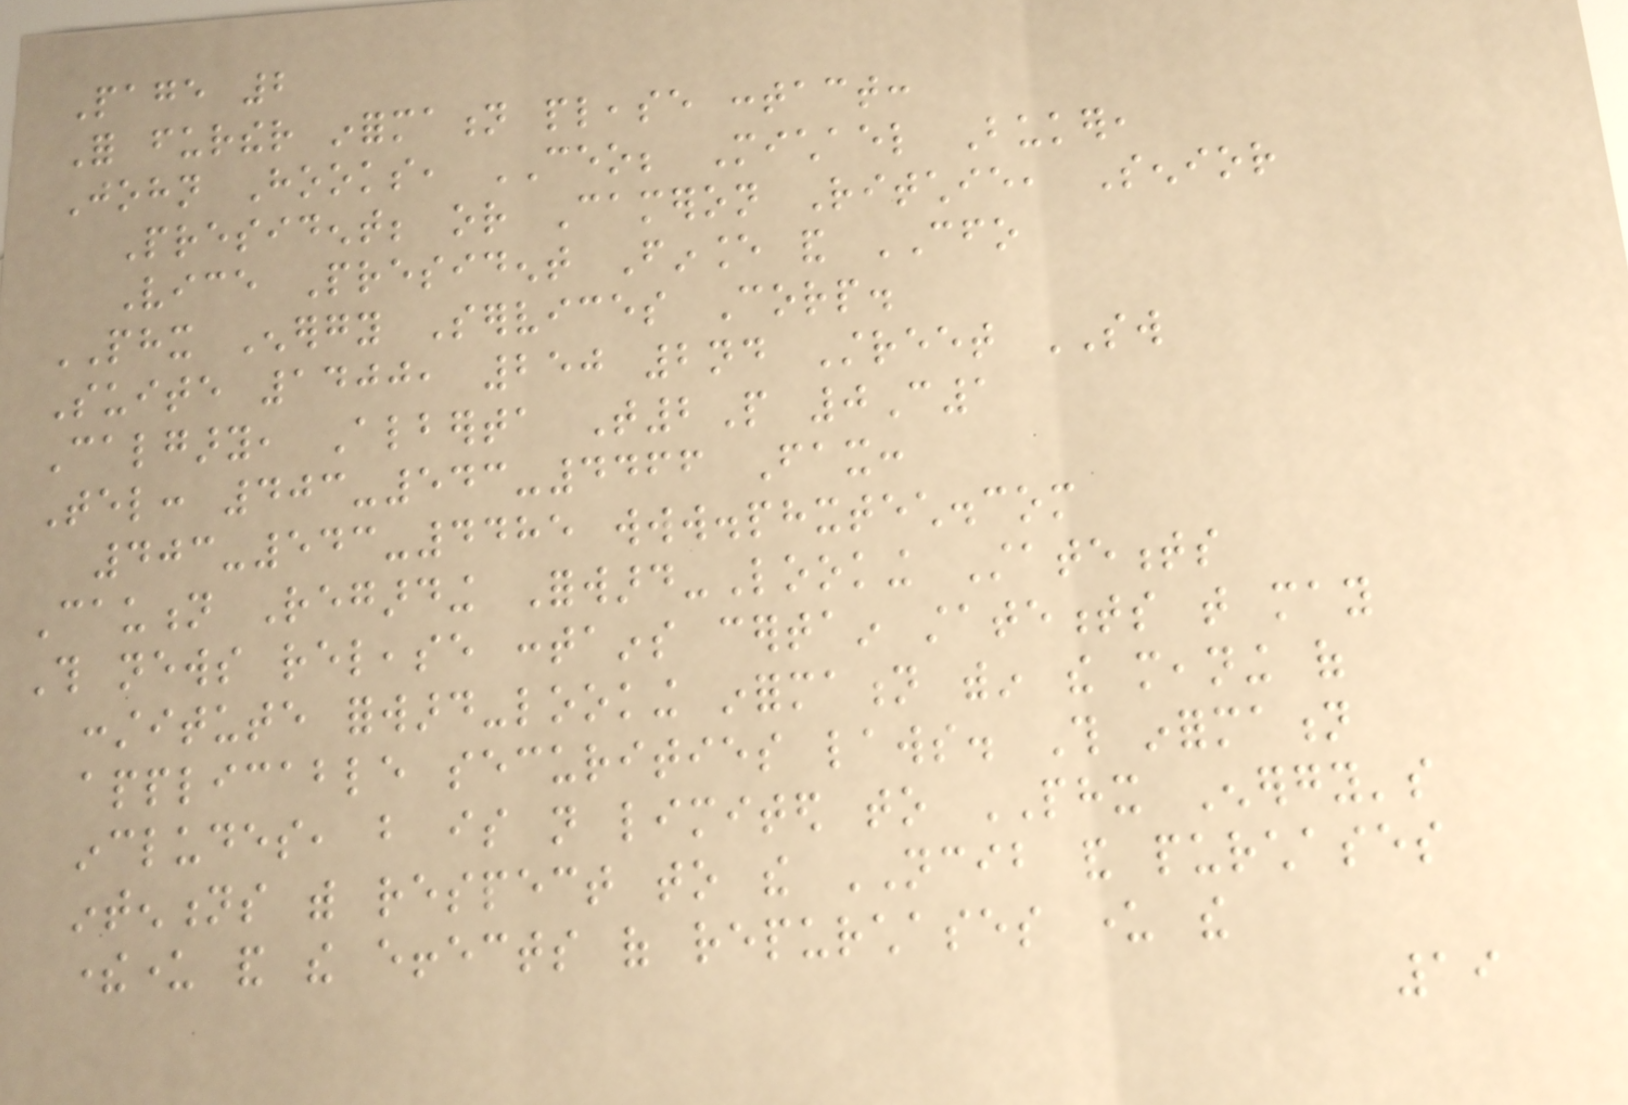Page 2
For further information please contact:
John Hooks, CEO; Michael Buker,
President; or Cameron Ritchie, Senior
Vice President Finance and CFO
PHX Energy Services Corp.
Suite 1400, 250 2nd Street SW
Calgary, Alberta T2P 0C1
Tel: 403-543-4466 Fax:
403-543-4485 www.phxtech.com
Caution Regarding Forward-Looking Statements
This news release contains certain statements that may
constitute forward-looking information within the meaning of
applicable securities laws. This information
includes, but is not limited to PHX Energy's
intentions with respect to the NCIB and purchases
thereunder and the effects of repurchases under the
19
